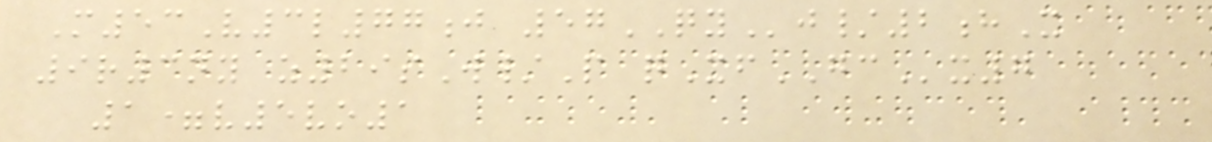M53V3l77j 57QYj/2hX
9r3ny z29sW/P qXfGCx7
1=v5vo1
